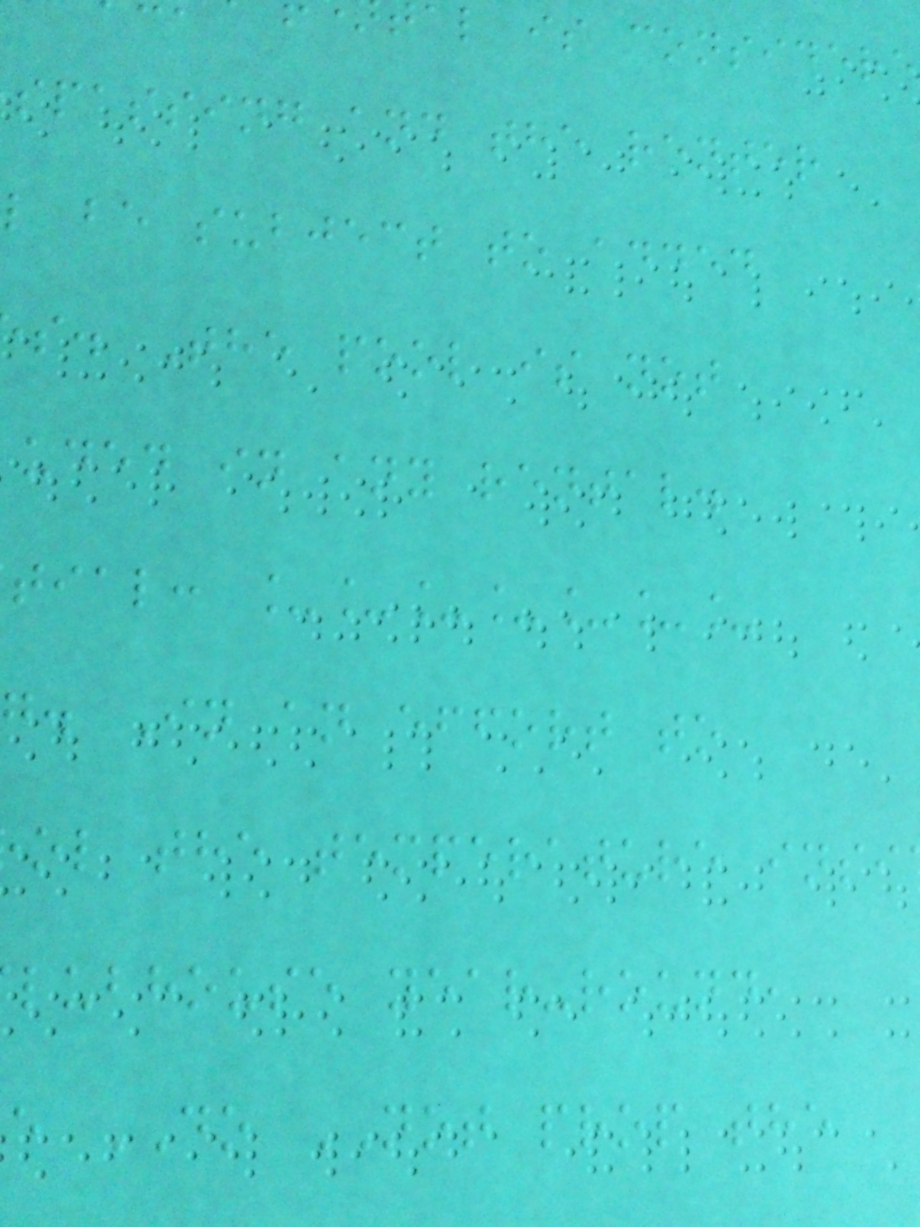al is considere
spassing and the renter
l be subject to added
s. The pool is not
uded in any rental.
tial: _______
g. In an effort to
ol the temperature insi
lubhouse year-round,
e DO NOT prop the
